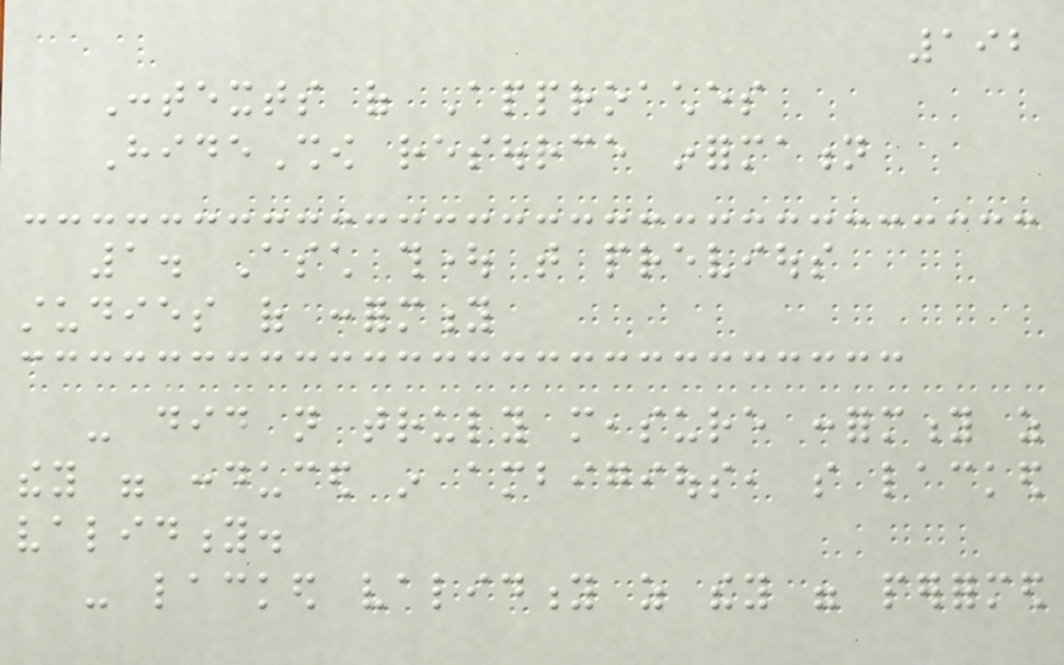192
Contexts of Approaches
HideShow resource information
1. Asch thought that previous
studies of conformity
- did not truly measure conformity as
they were conduced in ambigious, so lacked
validity.
- lacked validity as they were performed
